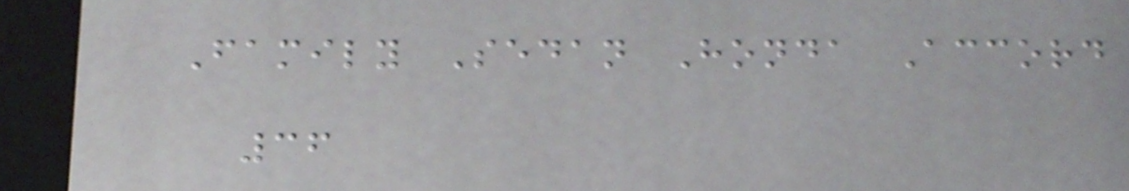Family Sedan Honda Accord
36
